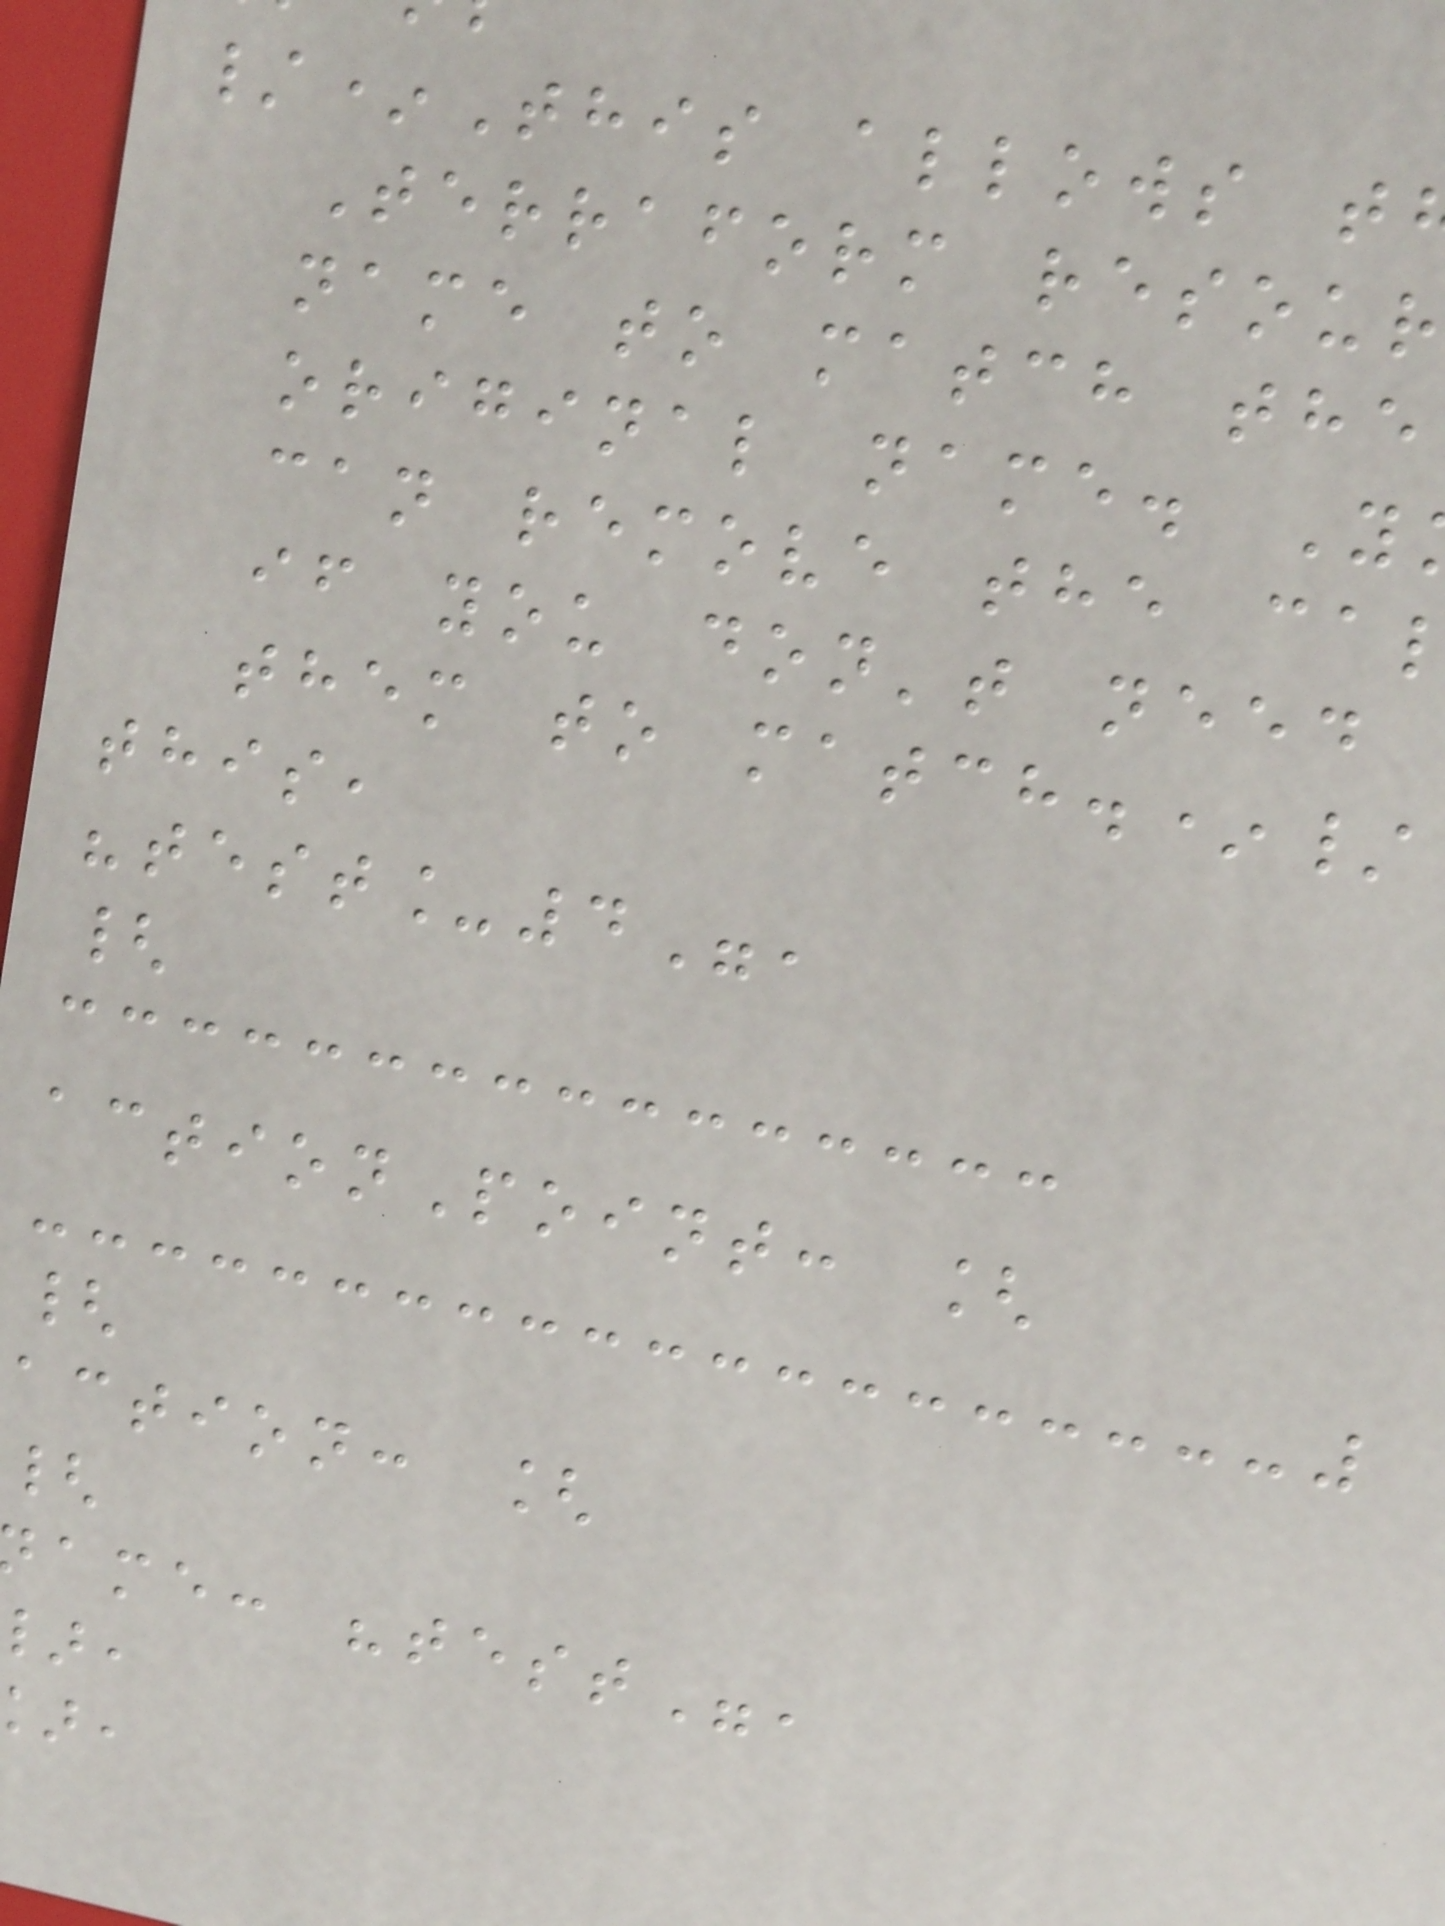/*This allows t
Terraform resour
name to match the
original name. Y
can remove the ca
if you don't need
them to match.*/
this,
"test_4",
{
actionPoint: [
{
action: [
{
ame: "test",
